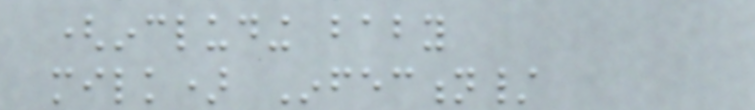(including baby
milk) Infection/
